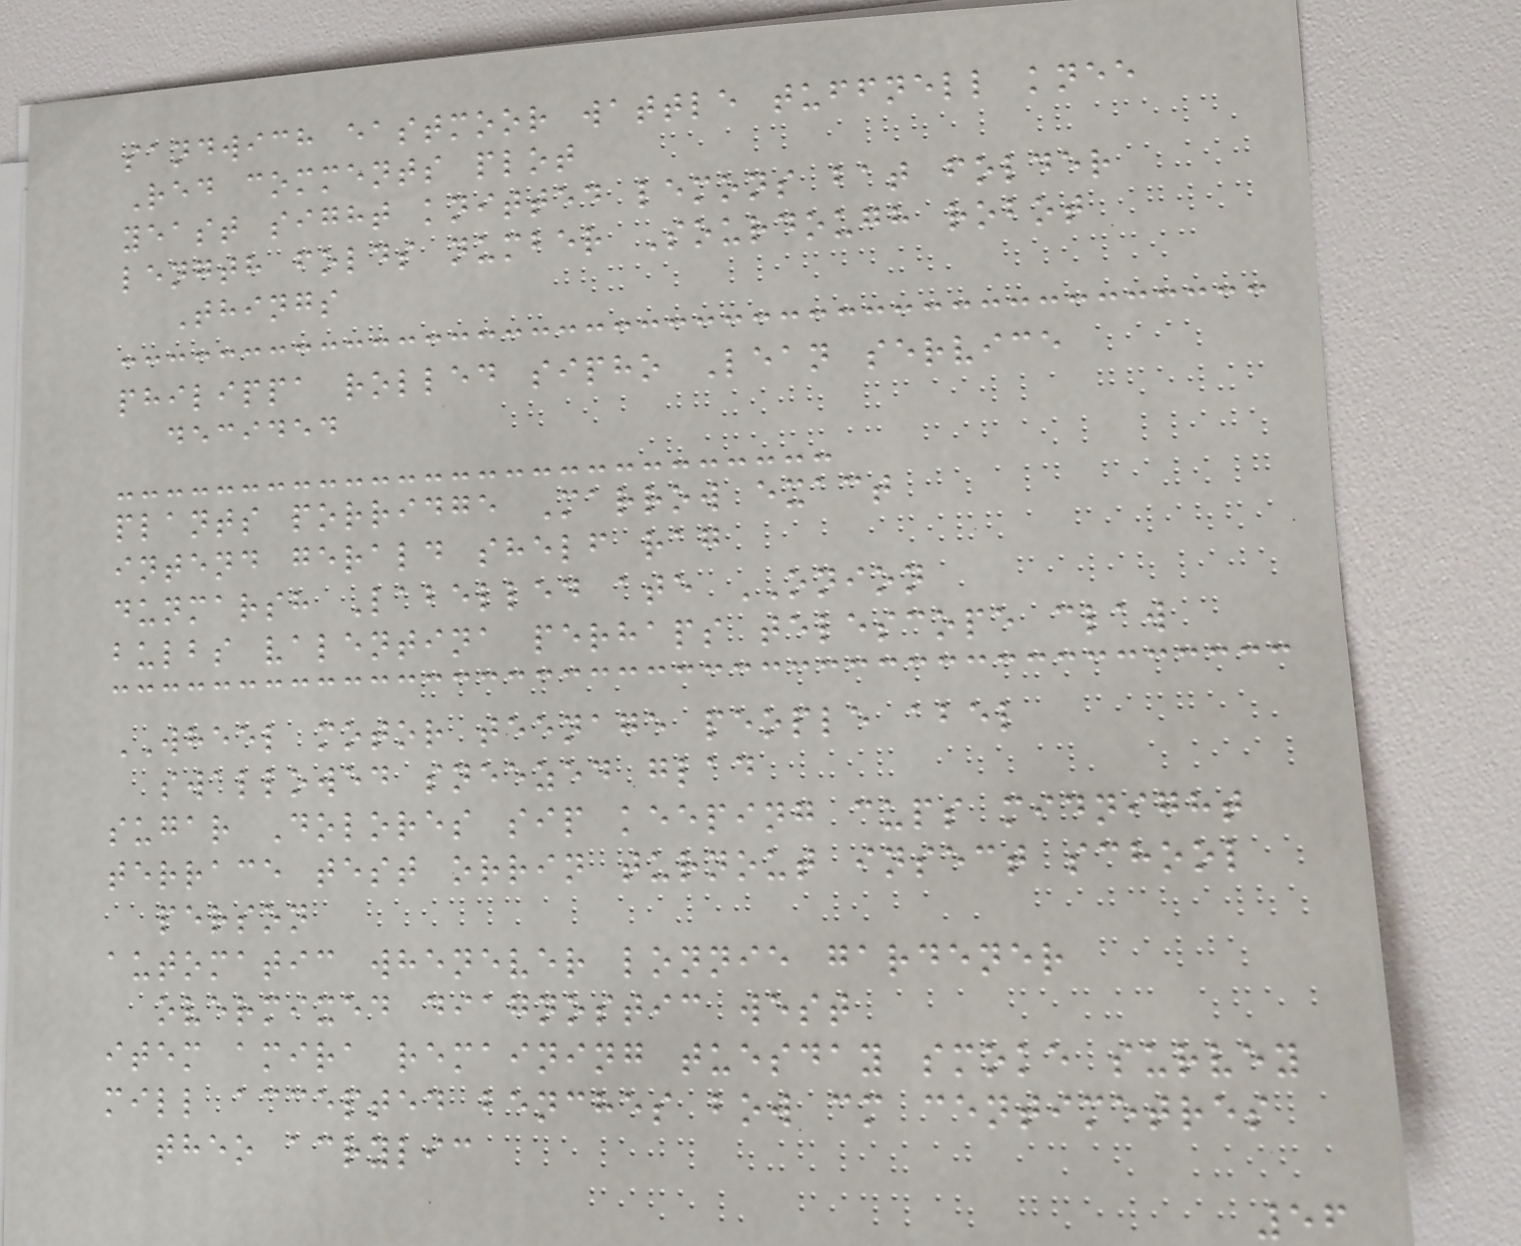sandwich eastmoor wattle tuffnell knee
Red comments plot
yeast sight knitted lemons bat folder
length folds number Sourdough robot
Things
philippa rolled sipho Lean service
decided
plants porridge Marrow exact
intend gerald shelf rag
dunmarsh Labelled ate ONION
bulbs valentina perhaps telescope claw
WHEEL motor teenage people abel
swallowed sneezed glad
sugar Dolores sip keeping cups midnight
terrace test orrin turnout insect school
person
automatic whenever lonnie gardener
overmixed diagnostic west
item amira remaining tuesday smoke survey
mill accepted benches bow cm centimetres
theo acrylic
56
